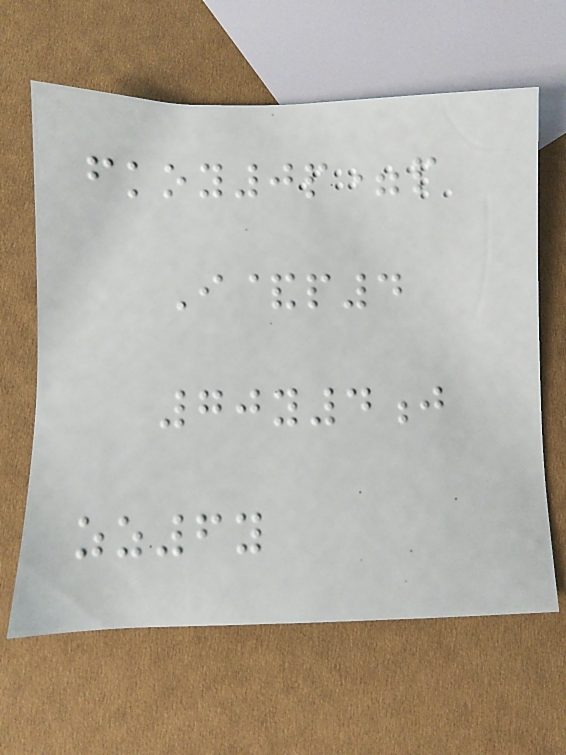fkoy0p=p
I&p4
70y4j
zz6y
